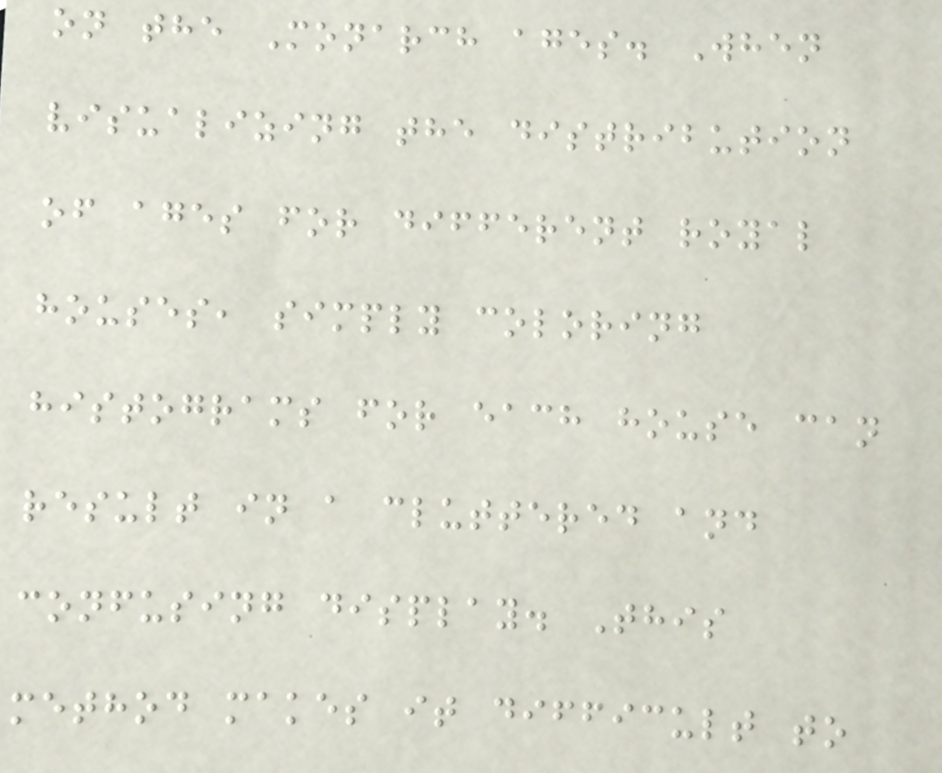on the Monarch ages. When
visualizing the distribution
of ages for different royal
houses, simply coloring
histograms for each house can
result in a cluttered and
confusing display. This
method makes it difficult to
